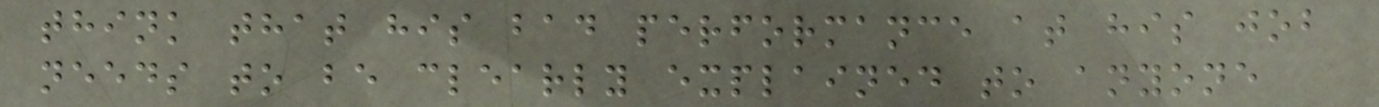think that his bad performance at his job
needs to be clearly explained to anyone
